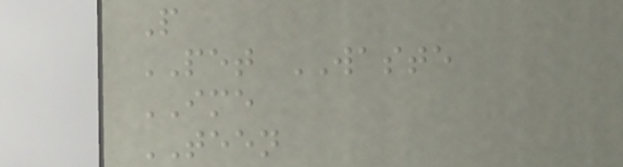P
PET WASTE
IME
TEEN
